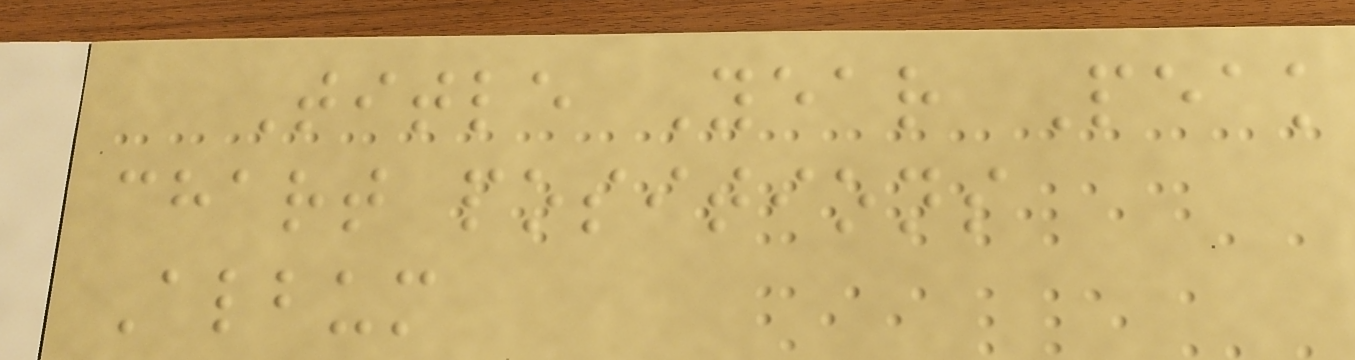Title Year Peak
chart positions
Album
